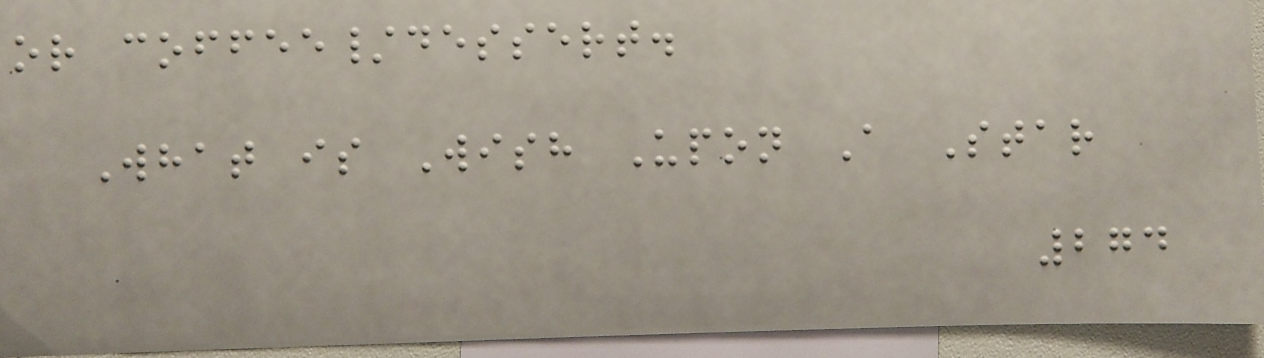or coffee/dessert.
What is Wish Upon A Star
274
